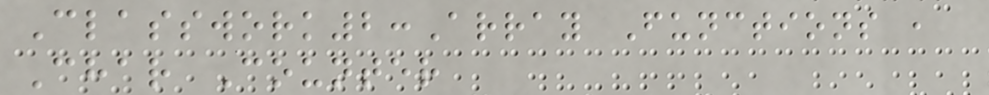Classwork2:Array Functions ,
Char Counter
